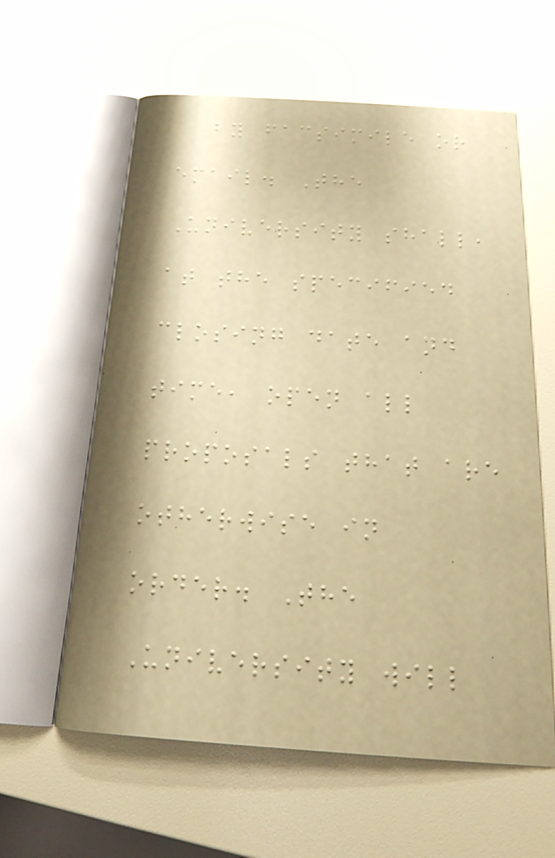by facsimile or
email. The
University shall,
at the specified
closing date and
time, open all
proposals that are
otherwise in
order. The
University will
